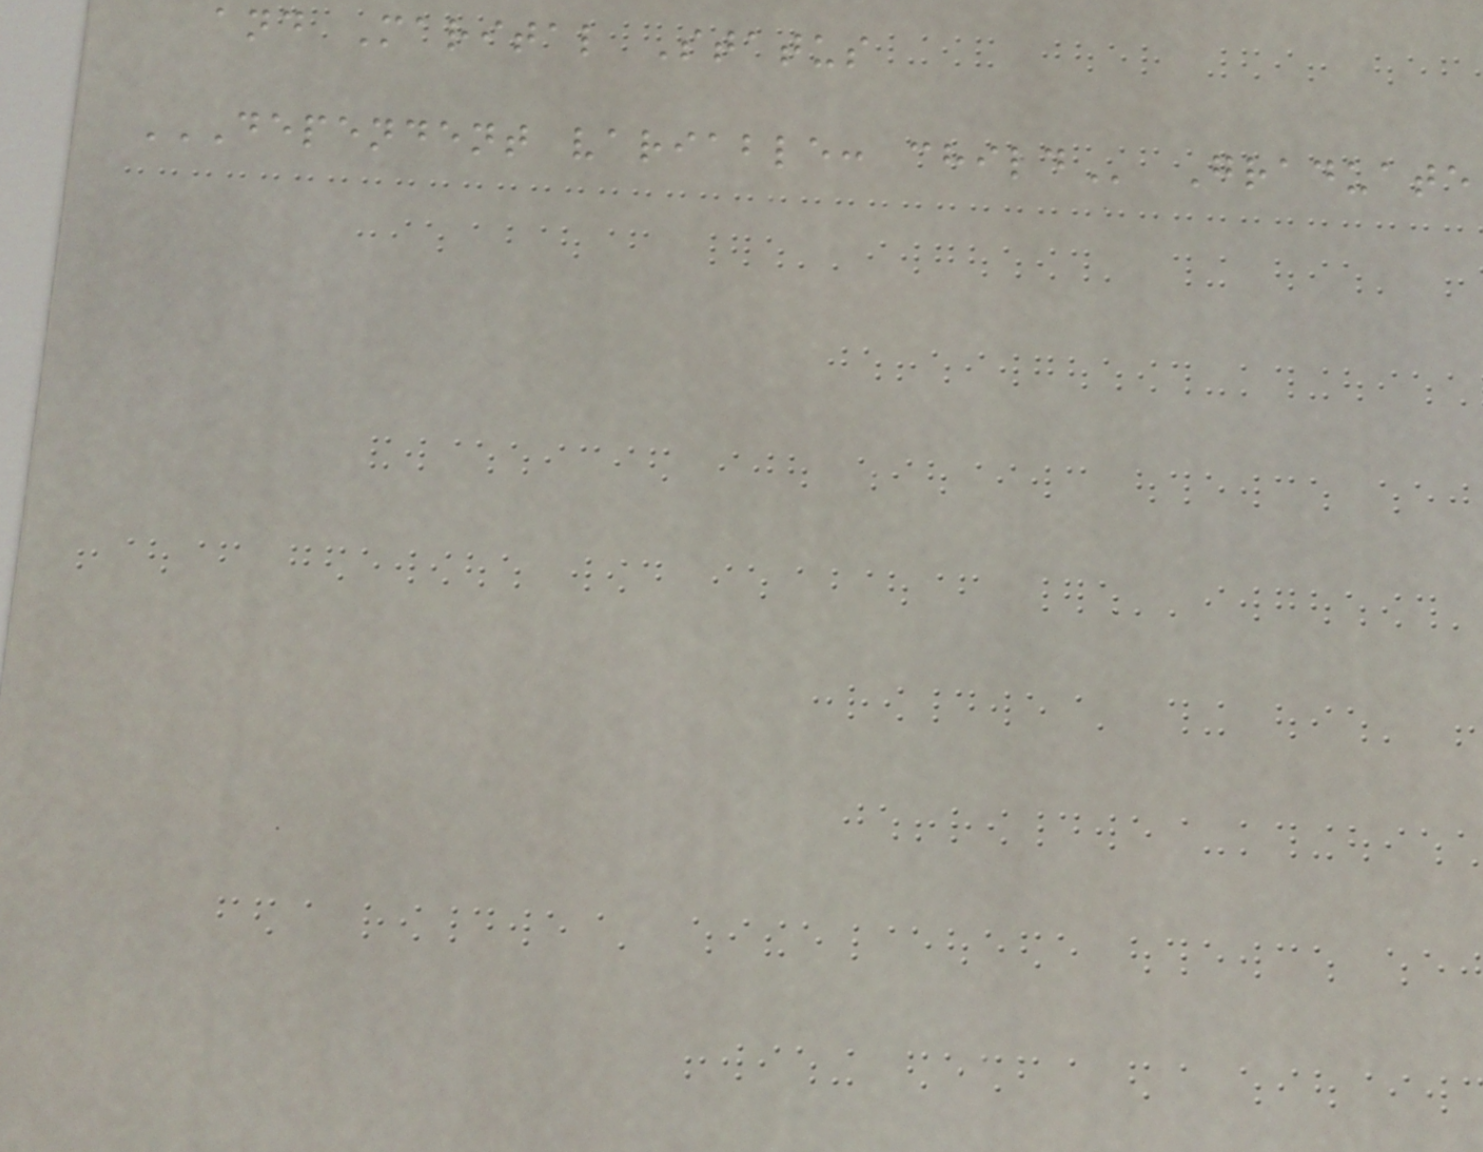and Marital Status
DEPENDENT VARIABLE: CHILD Graduate
